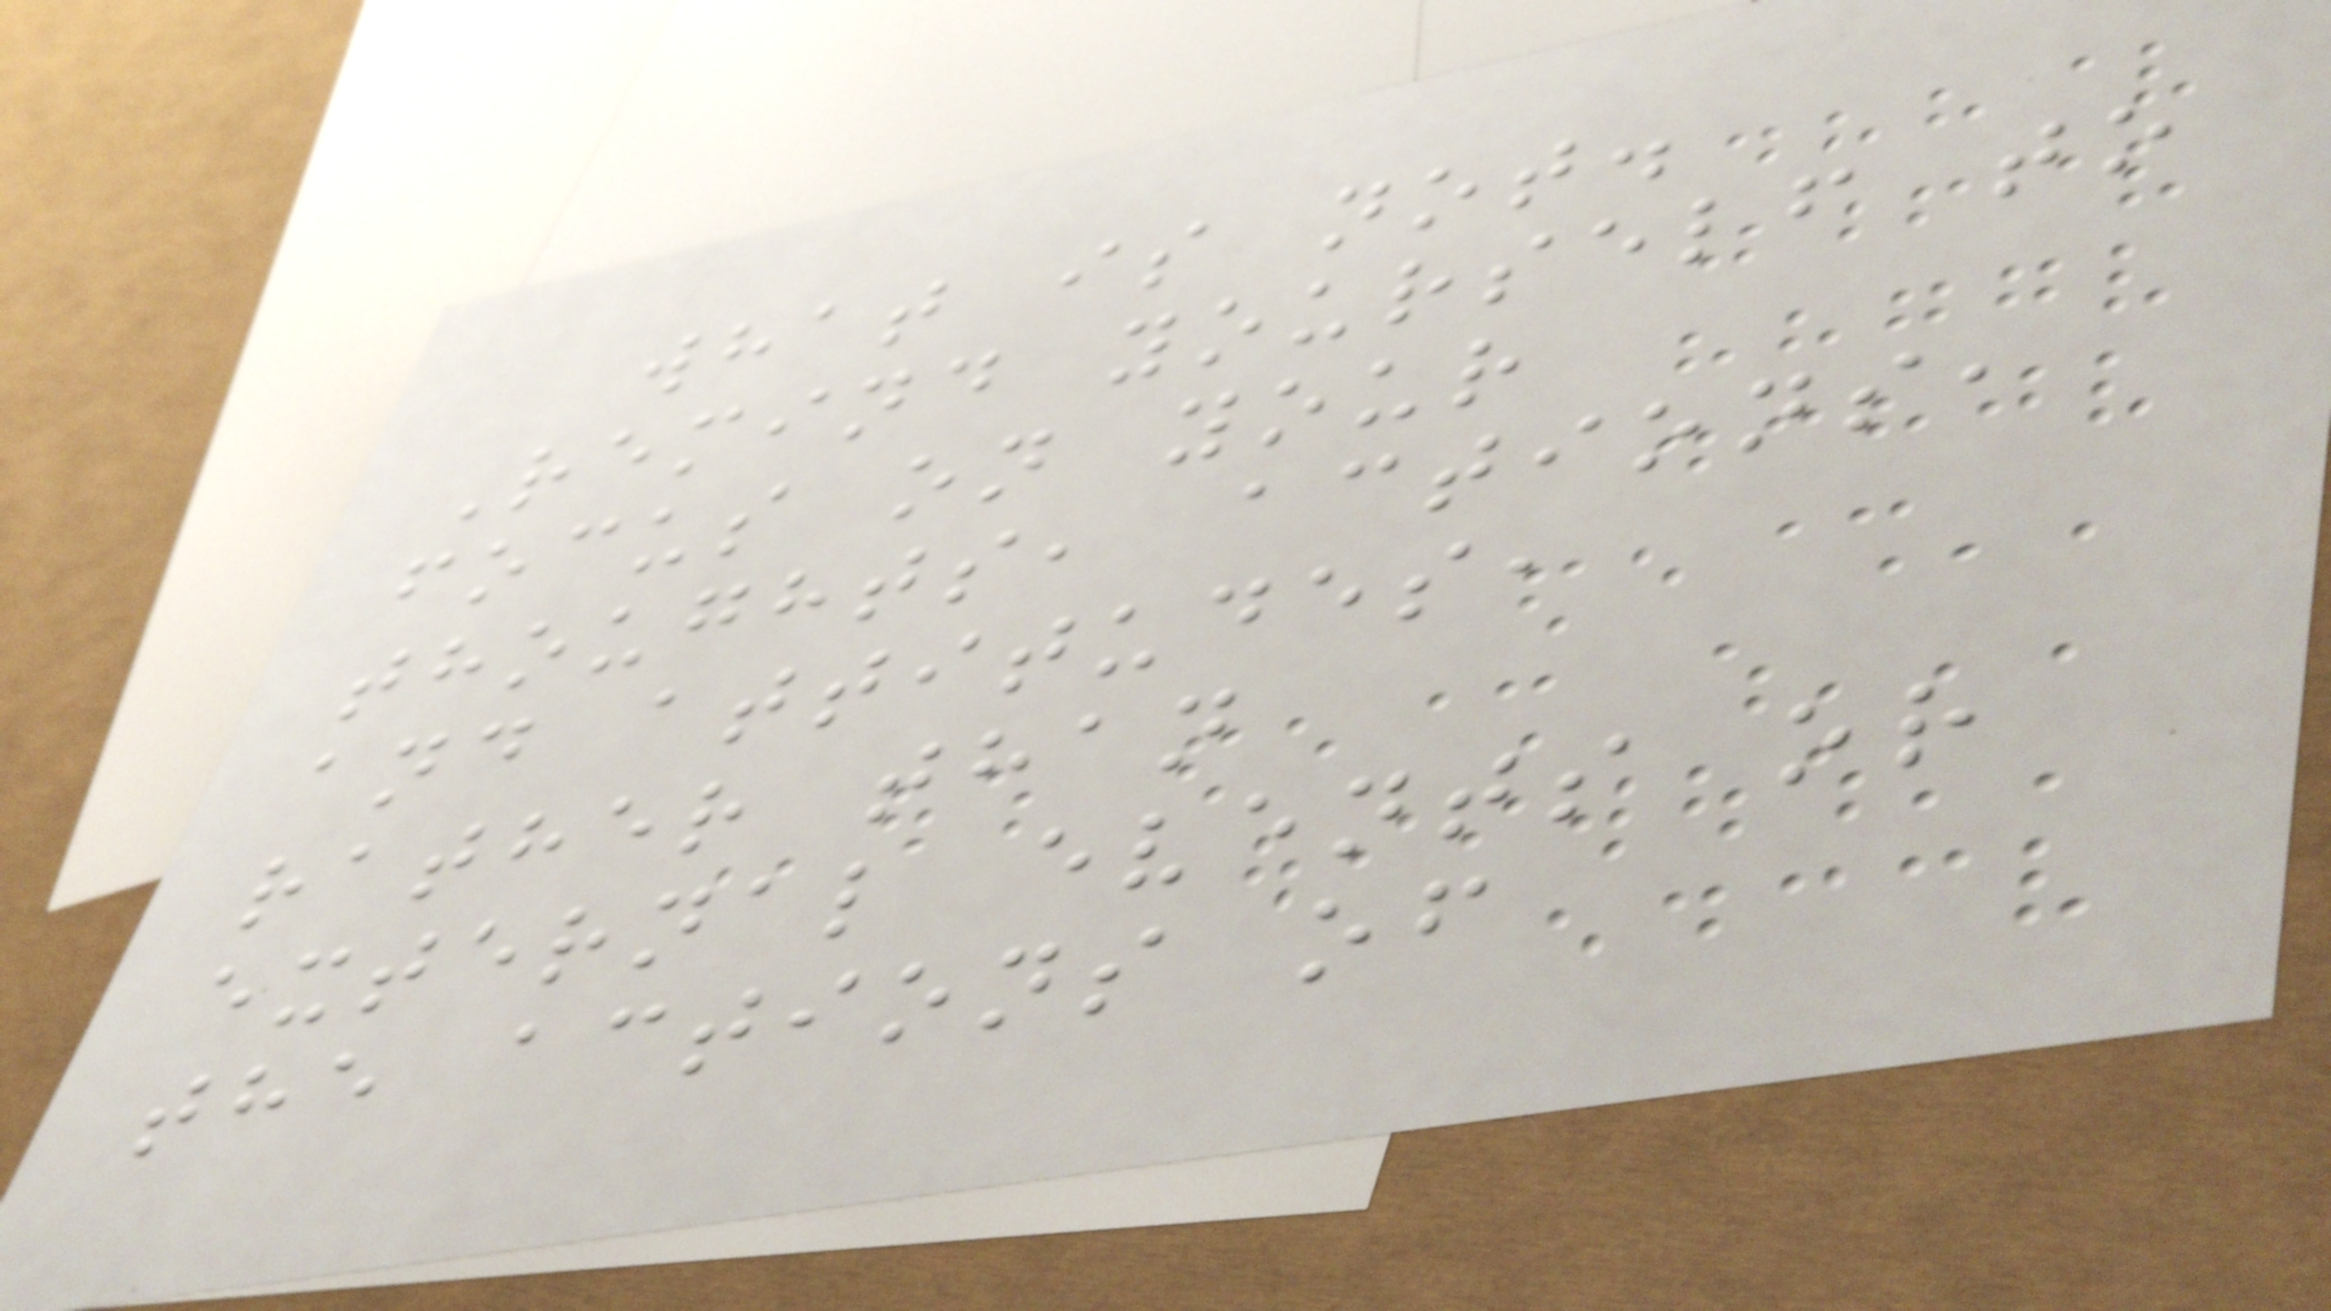what is not.
Remind yourself to
focus on your
thoughts, actions,
and attitudes,
rather than
external events or
the actions of
